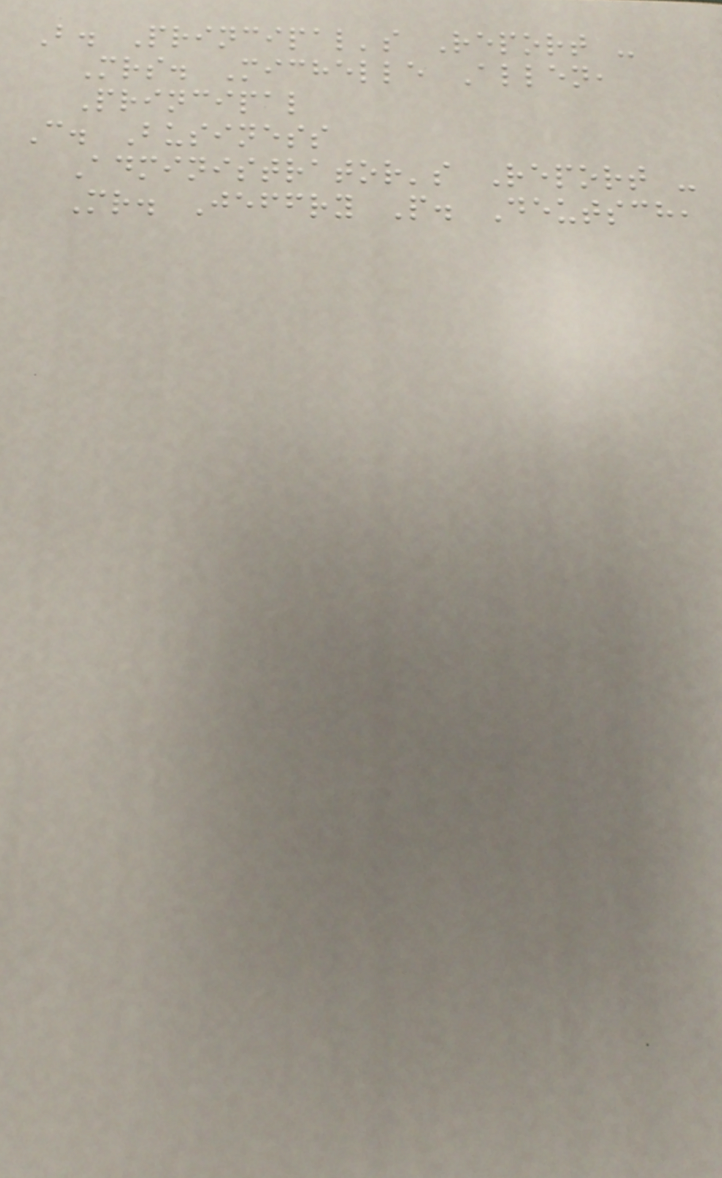B. Principal's Report -
Mrs. Michelle Allen,
Principal
C. Business
Administrator's Report -
Mr. Jeffry P. Deutsch,
